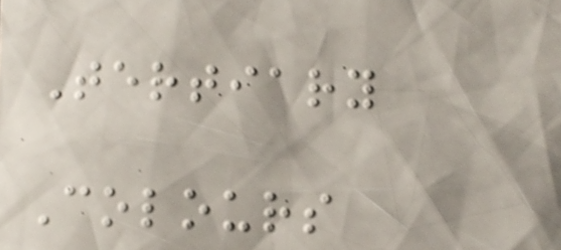Tertiary
Colours
